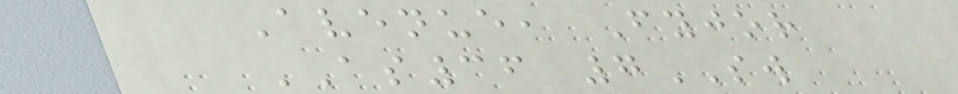Avenue, Fyjor
AS36 7SW
